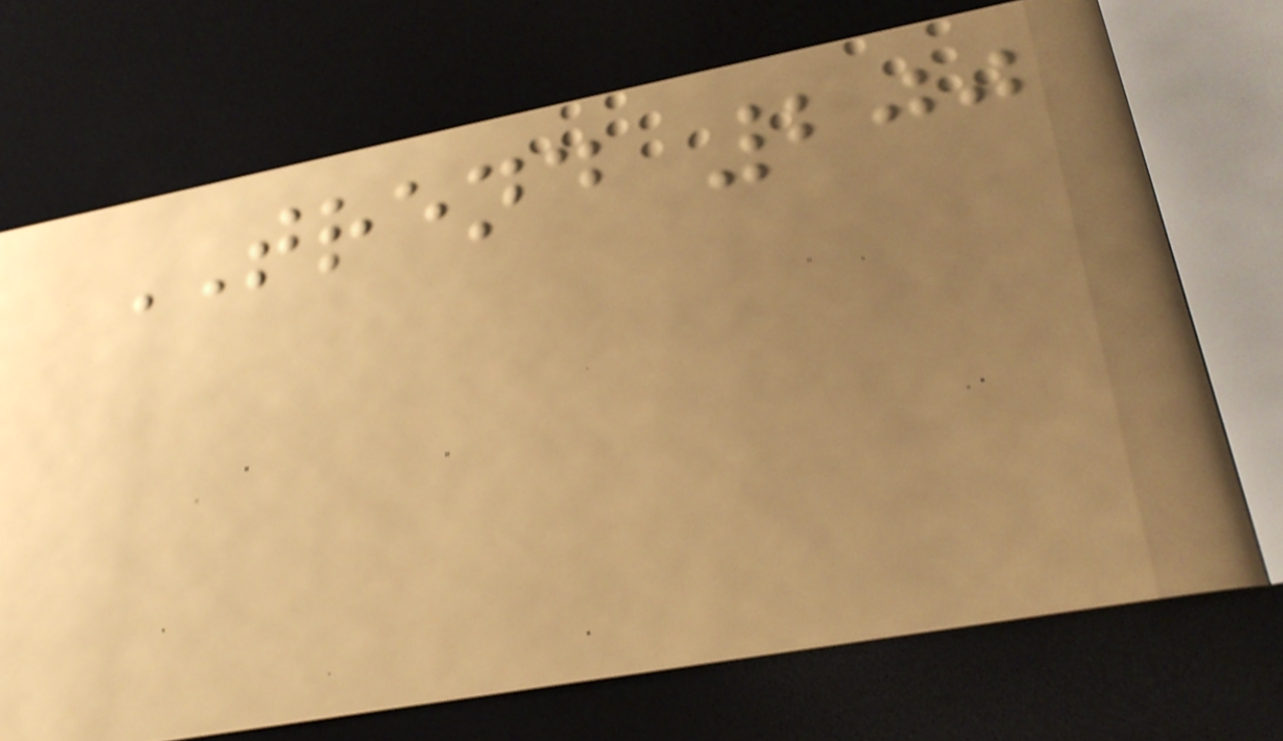TREND 200
